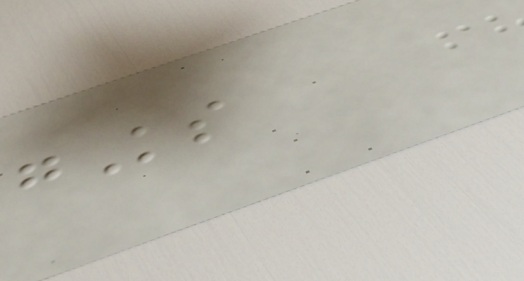gKs
